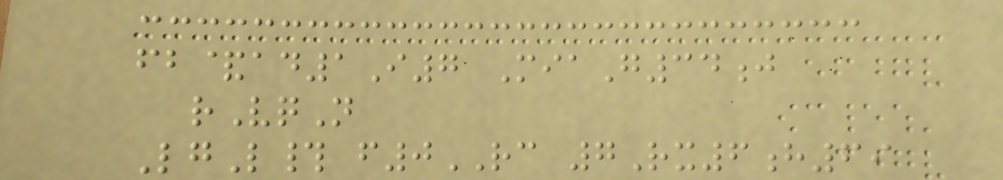fb&ad1I7 MiaG34j
rVqN
LgL# f0RC 7Rx6h69
